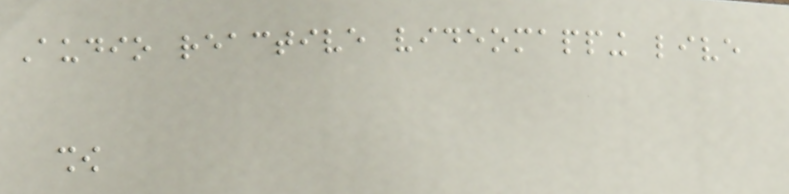Audio reactive videomapping live
show
